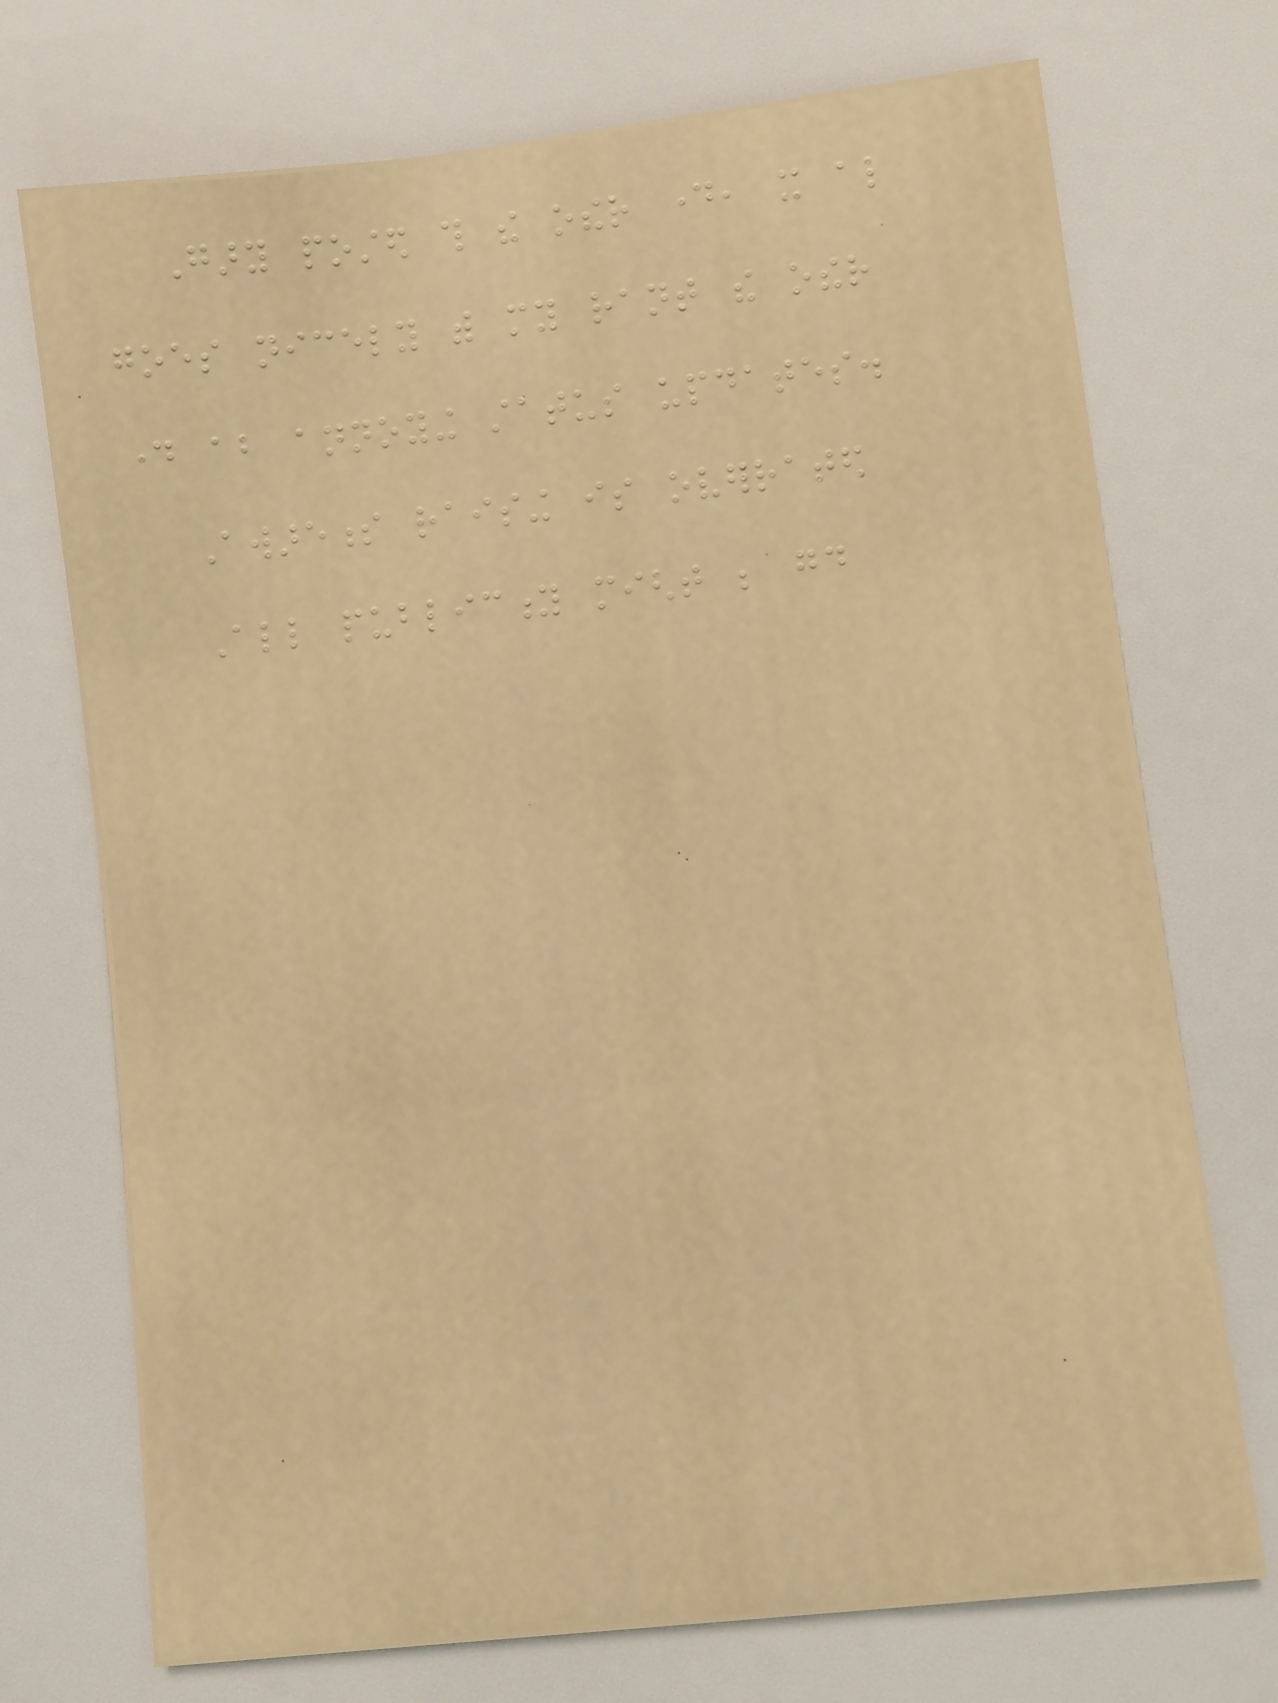Gary posted this the other day, it also
goes nicely with my rant the other
day about annoying status updates.
Awareness raising is overrated
All publicity might be good
